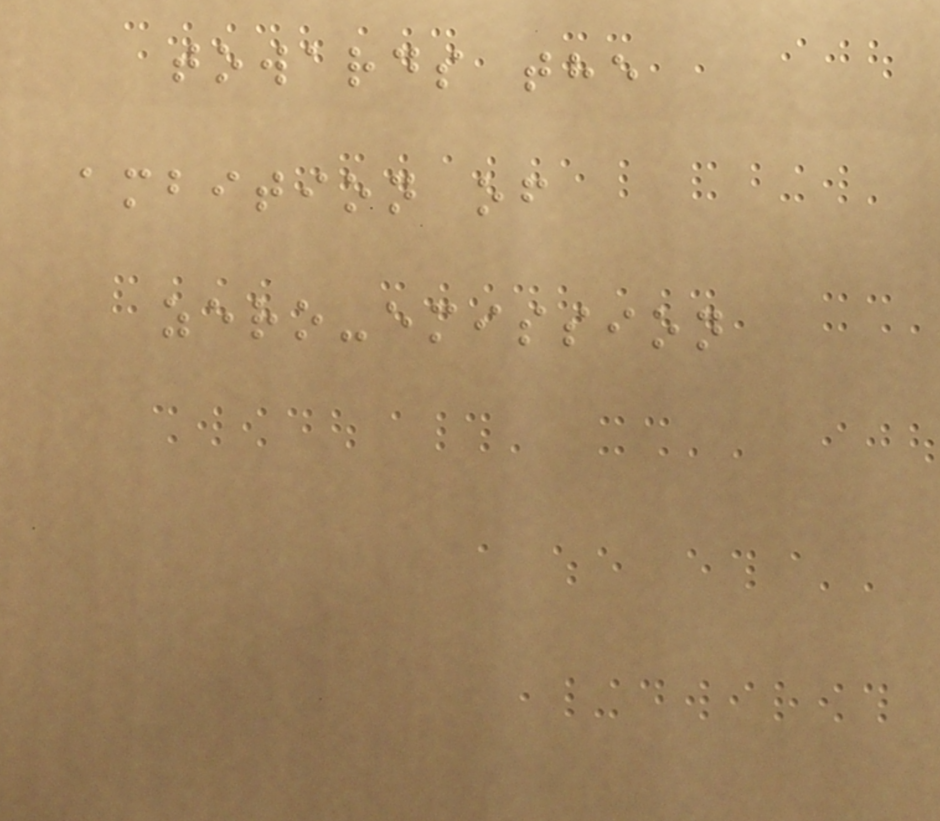towards the
ambition of
zero-emission
